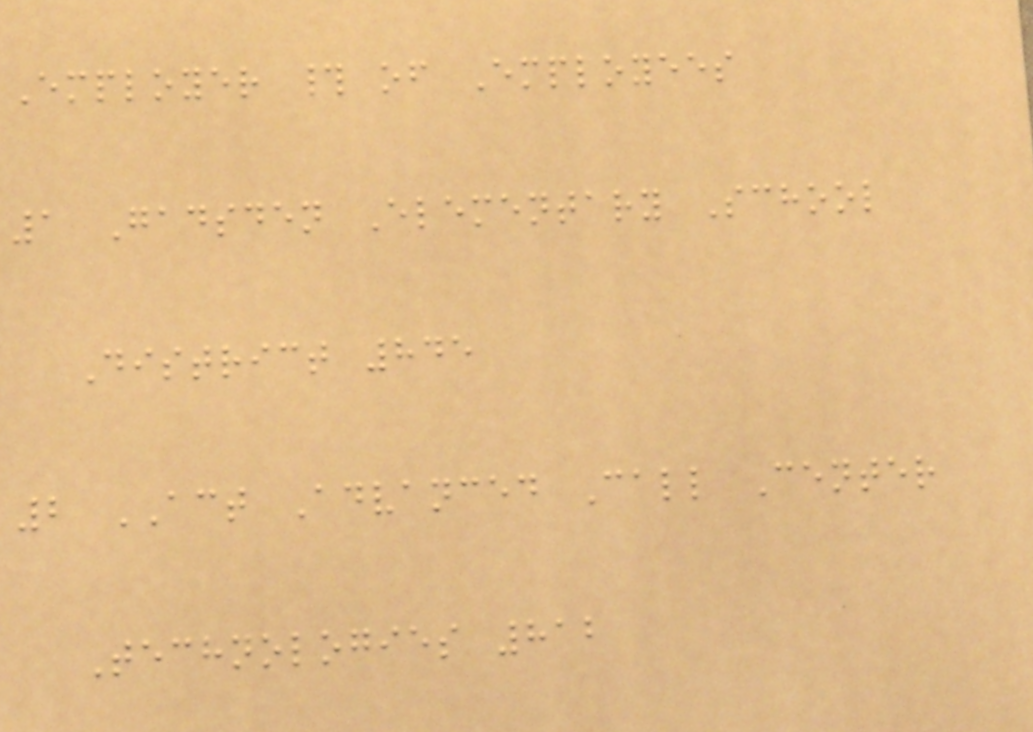Employer # of Employees
1 Gadsden Elementary School
District 845
2 ACT Advanced Call Center
Technologies 812
